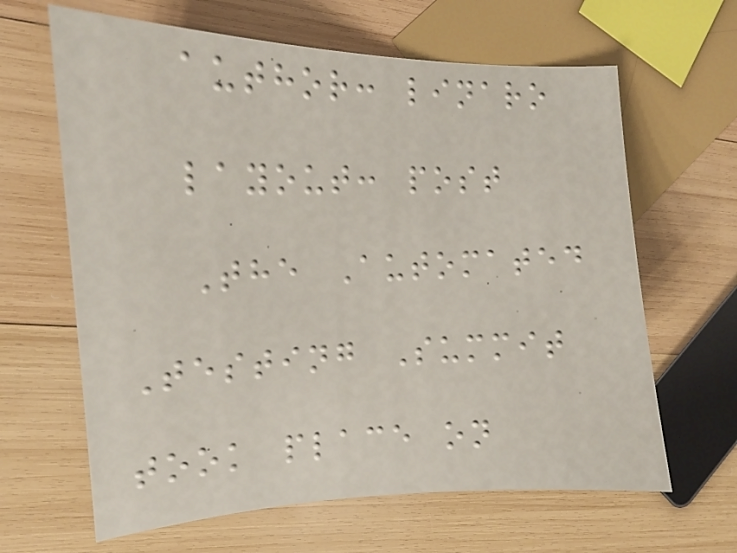author: linaro
layout: post
The Automated
Testing Summit
took place on
